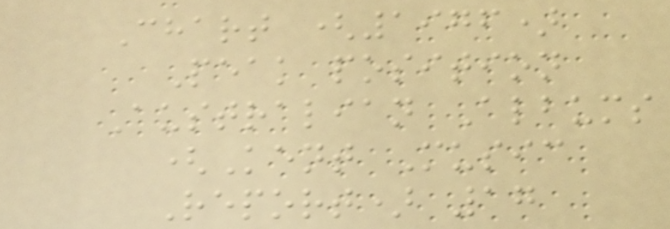Chart (1976)
Peak position
Australian Albums
(Kent Music
Report) 17
